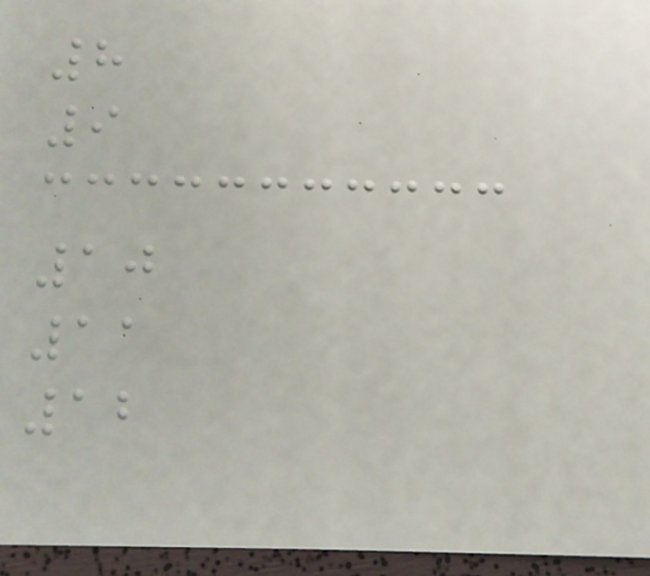8
9
10
11
12
